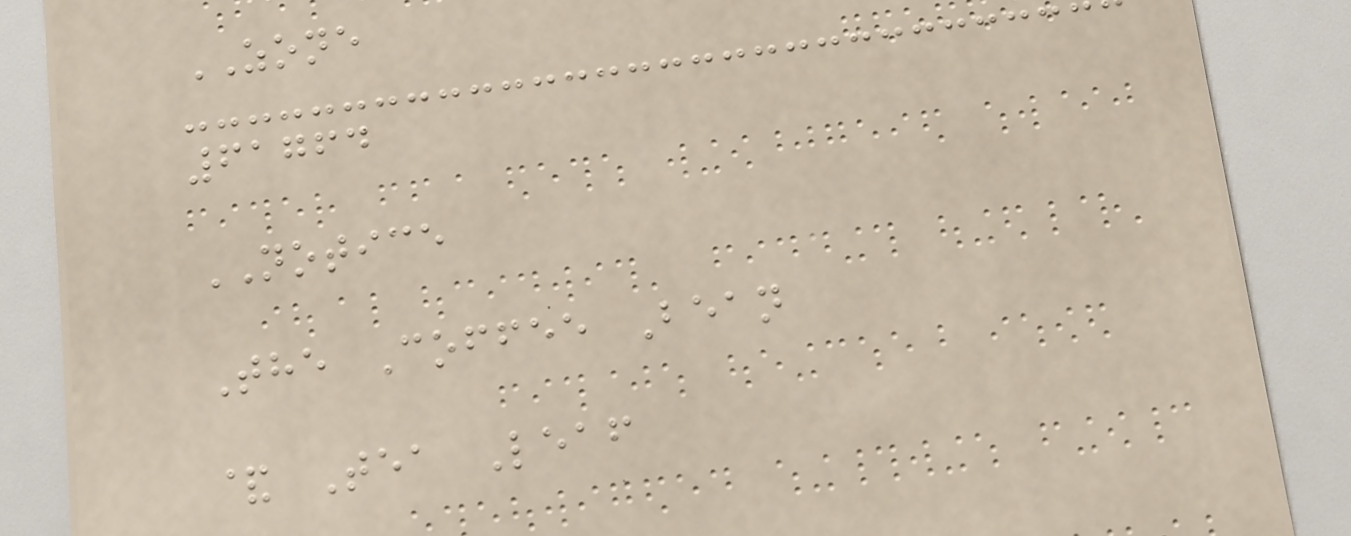ZONE
61764
NOTICE
The Coffee Bean
& Tea Leaf
